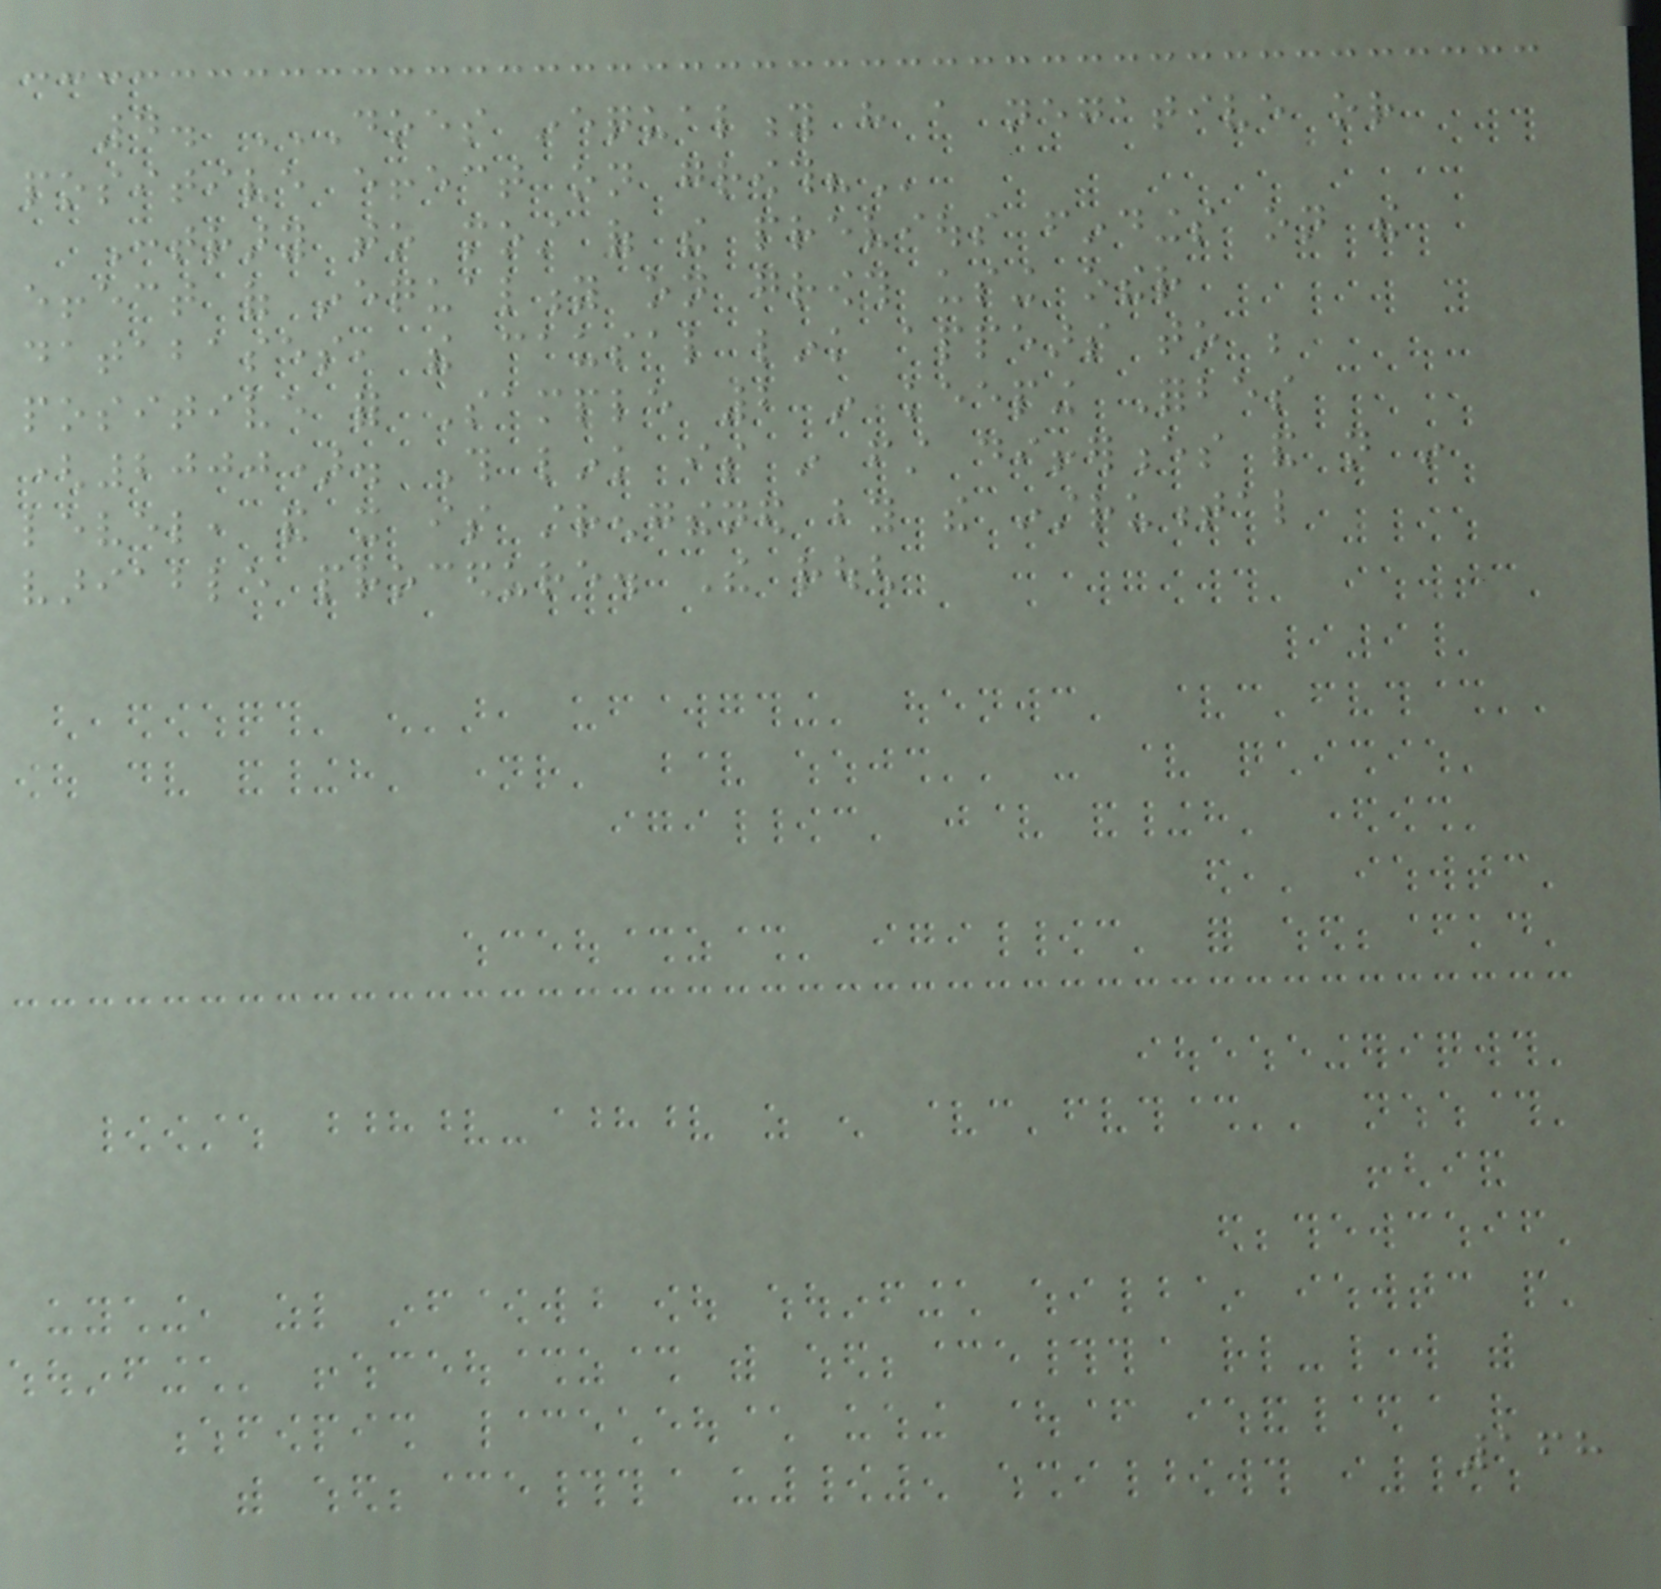4. DOES INEQUALITY HAVE A NEGATIVE OR
POSITIVE EFFECT ON GROWTH?
Contrary to most of the previous findings on the
effect of inequality on growth using other
databases, the causal link appears to be
positive for Sample 2 in keeping Forbes
(2000). This link is in first differences and not in
level, and it is strengthened by the instrumental
variable procedure. The rough
168
